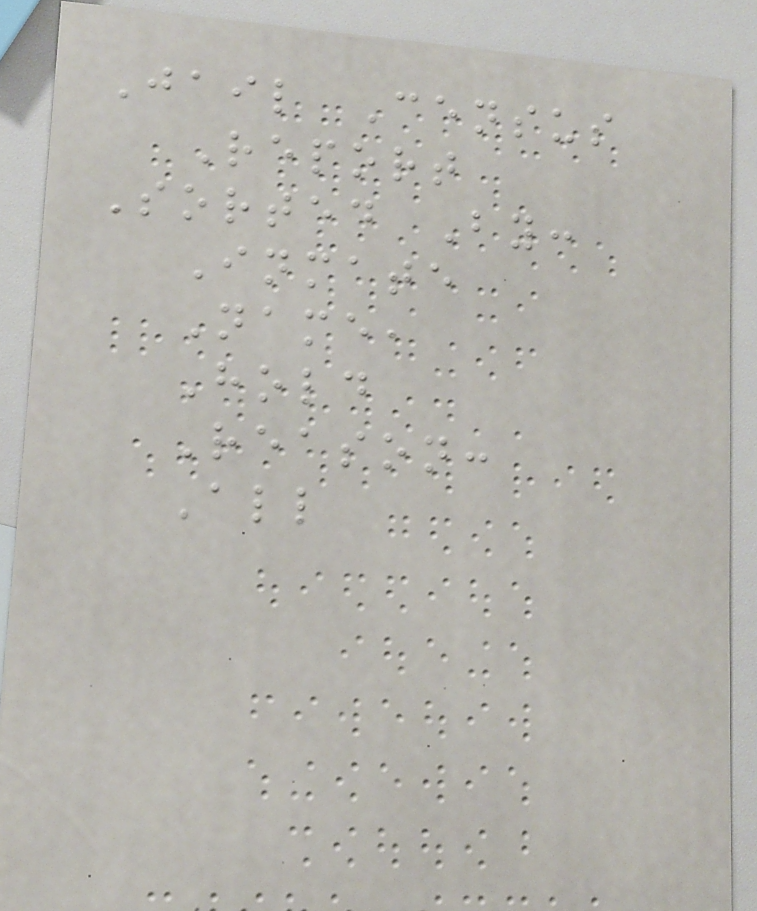Jail Census
Report
Sorted By:
Inmate
Name,
Hold
Reason:
All
